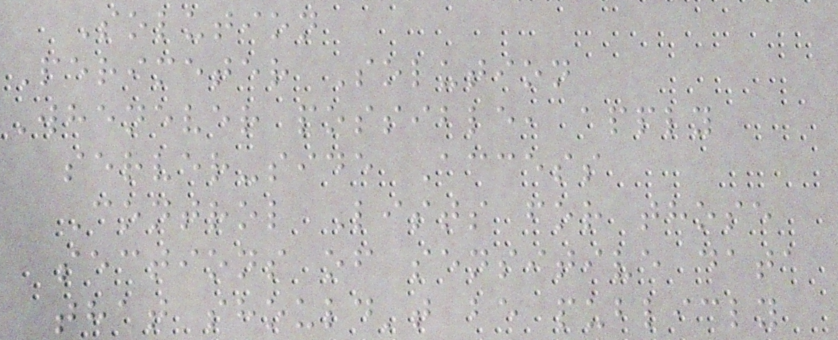Solution
Perimeter Solution
Whenever possible, apply
server-side Access
Control Lists for those
sections of sensitive data
that should't be publicly
